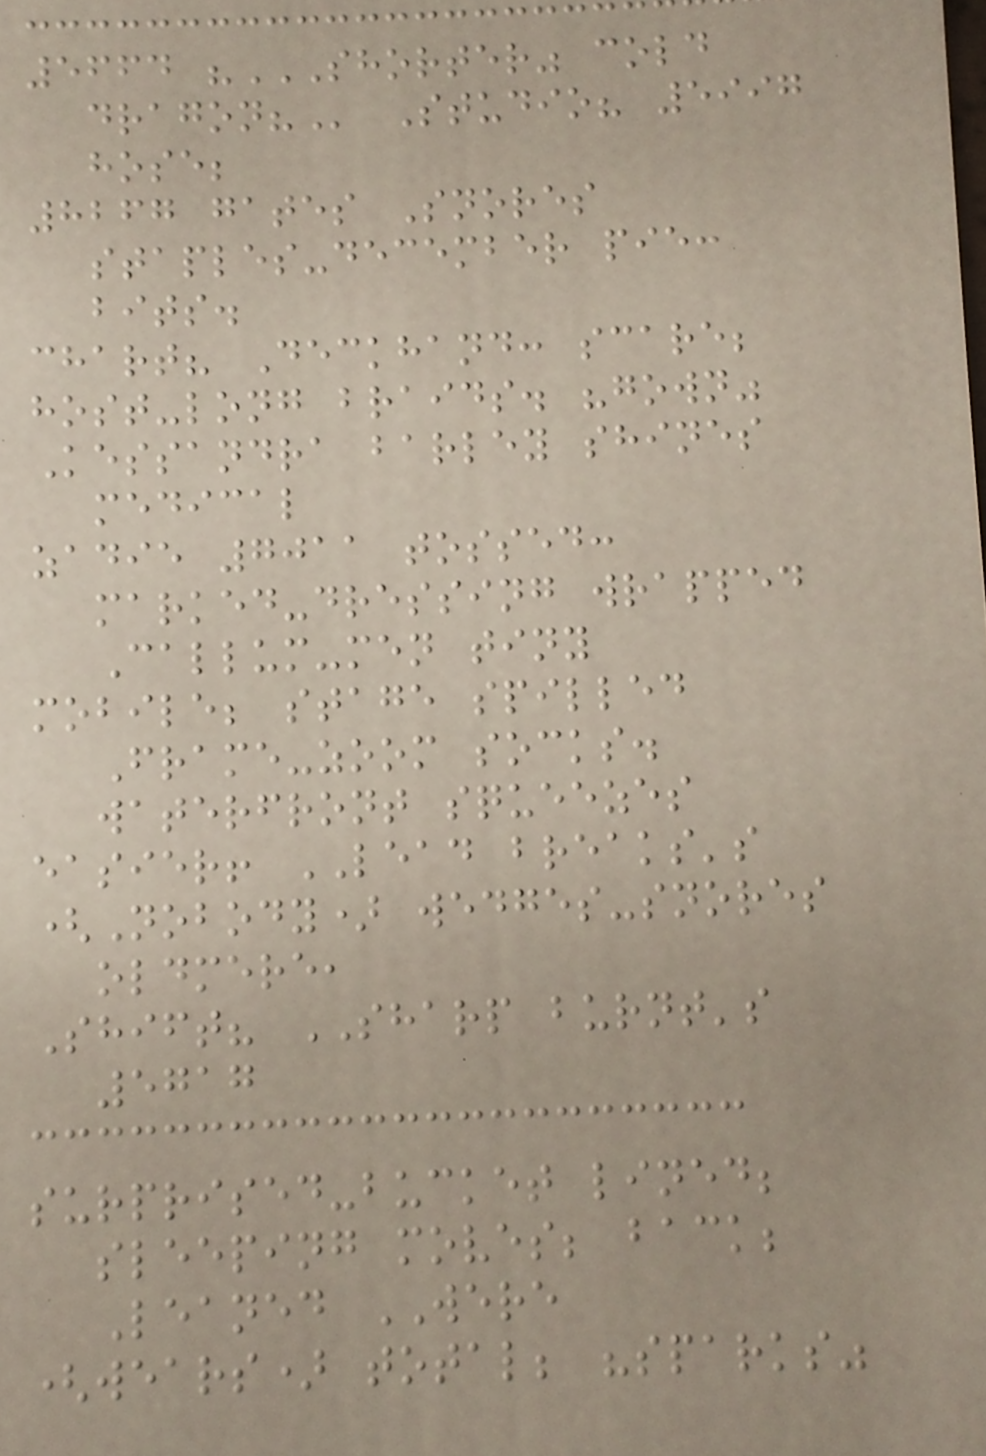5664 "SHORTER" COLD
DRAGON? Studio? 5997
hose;
8267 gates Snores
staples-december pie:
bits.
chart? Deckhand: scare;
host-long braids. "gown"
Kessandra barley shines
medical
zadie 7011 tossed:
marked-dressing wrapped
Callum-men tiny
mobile; stage spilled
Frame-zoom socks.
waterfront squeezes
easier! LEAD breaks's
(Nobody) wedges-snores
oldmere,
Shift? SHARP burnt's
5717
surprised-bucket lined;
sleeping moves; back;
Leaned WERE
(wears) total; "sparks"
